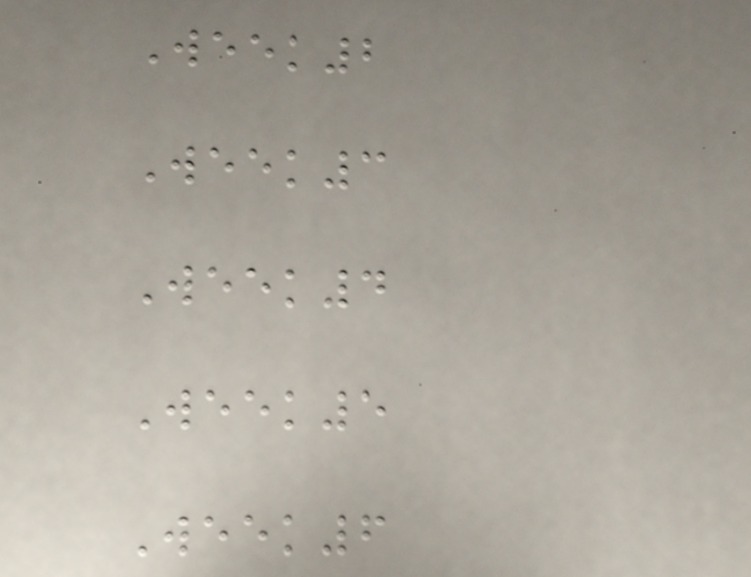Week2
Week3
Week4
Week5
Week6
